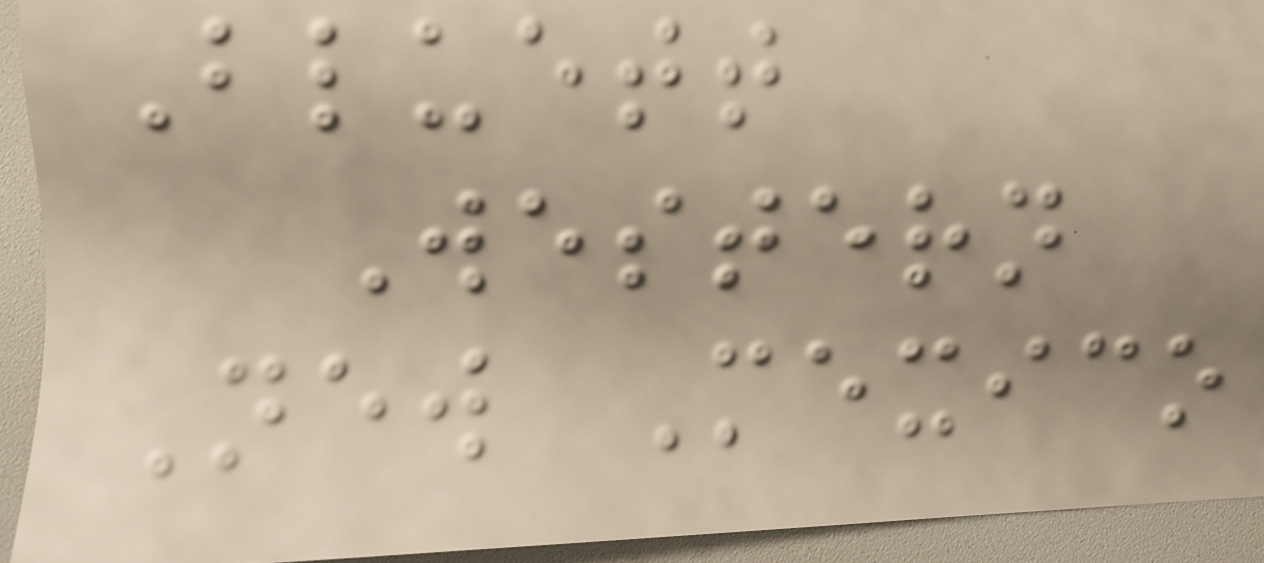Bluett
Western
New Mexico
